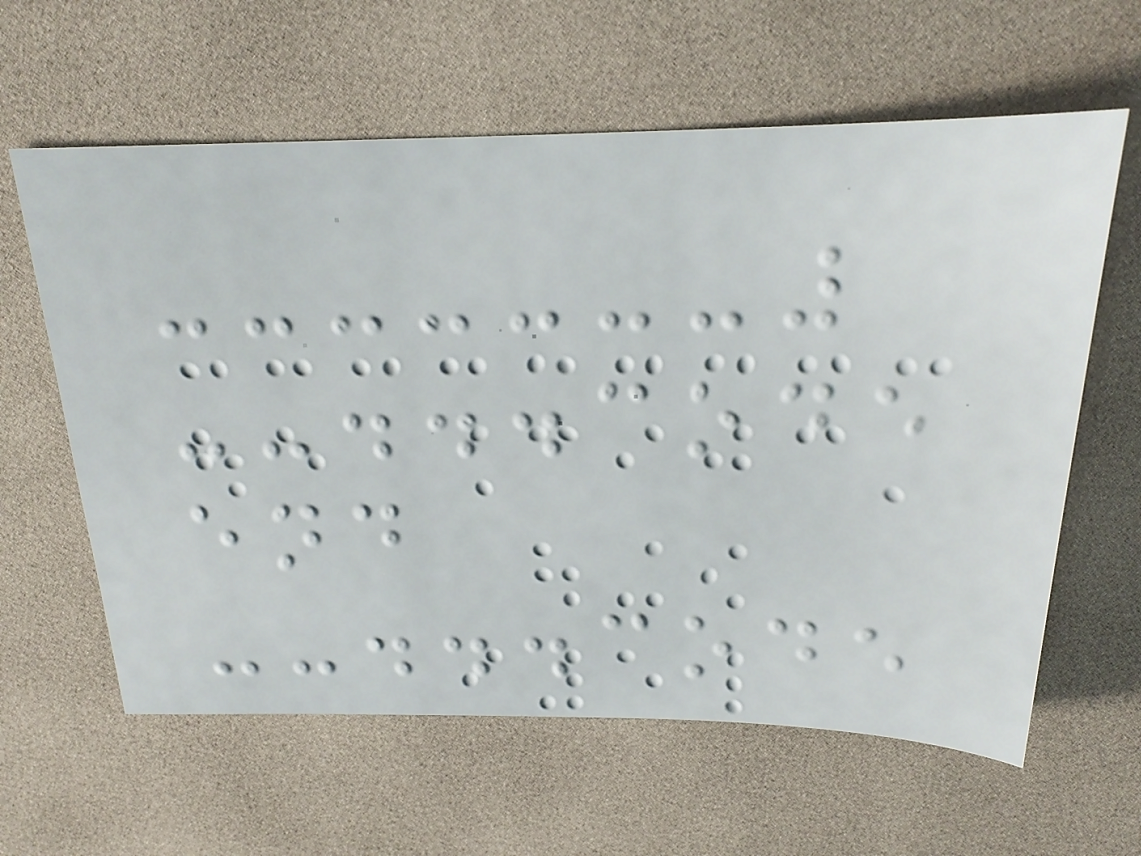--...code
end
--...code
